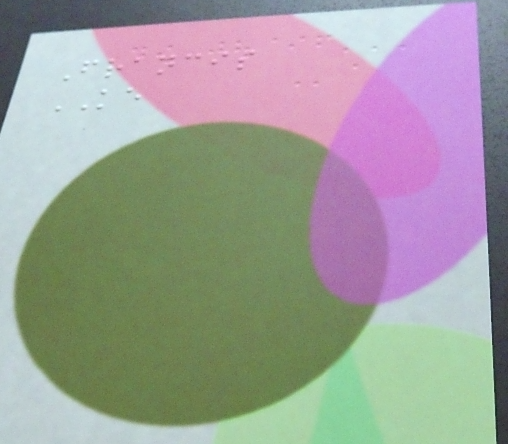Francis
KE
